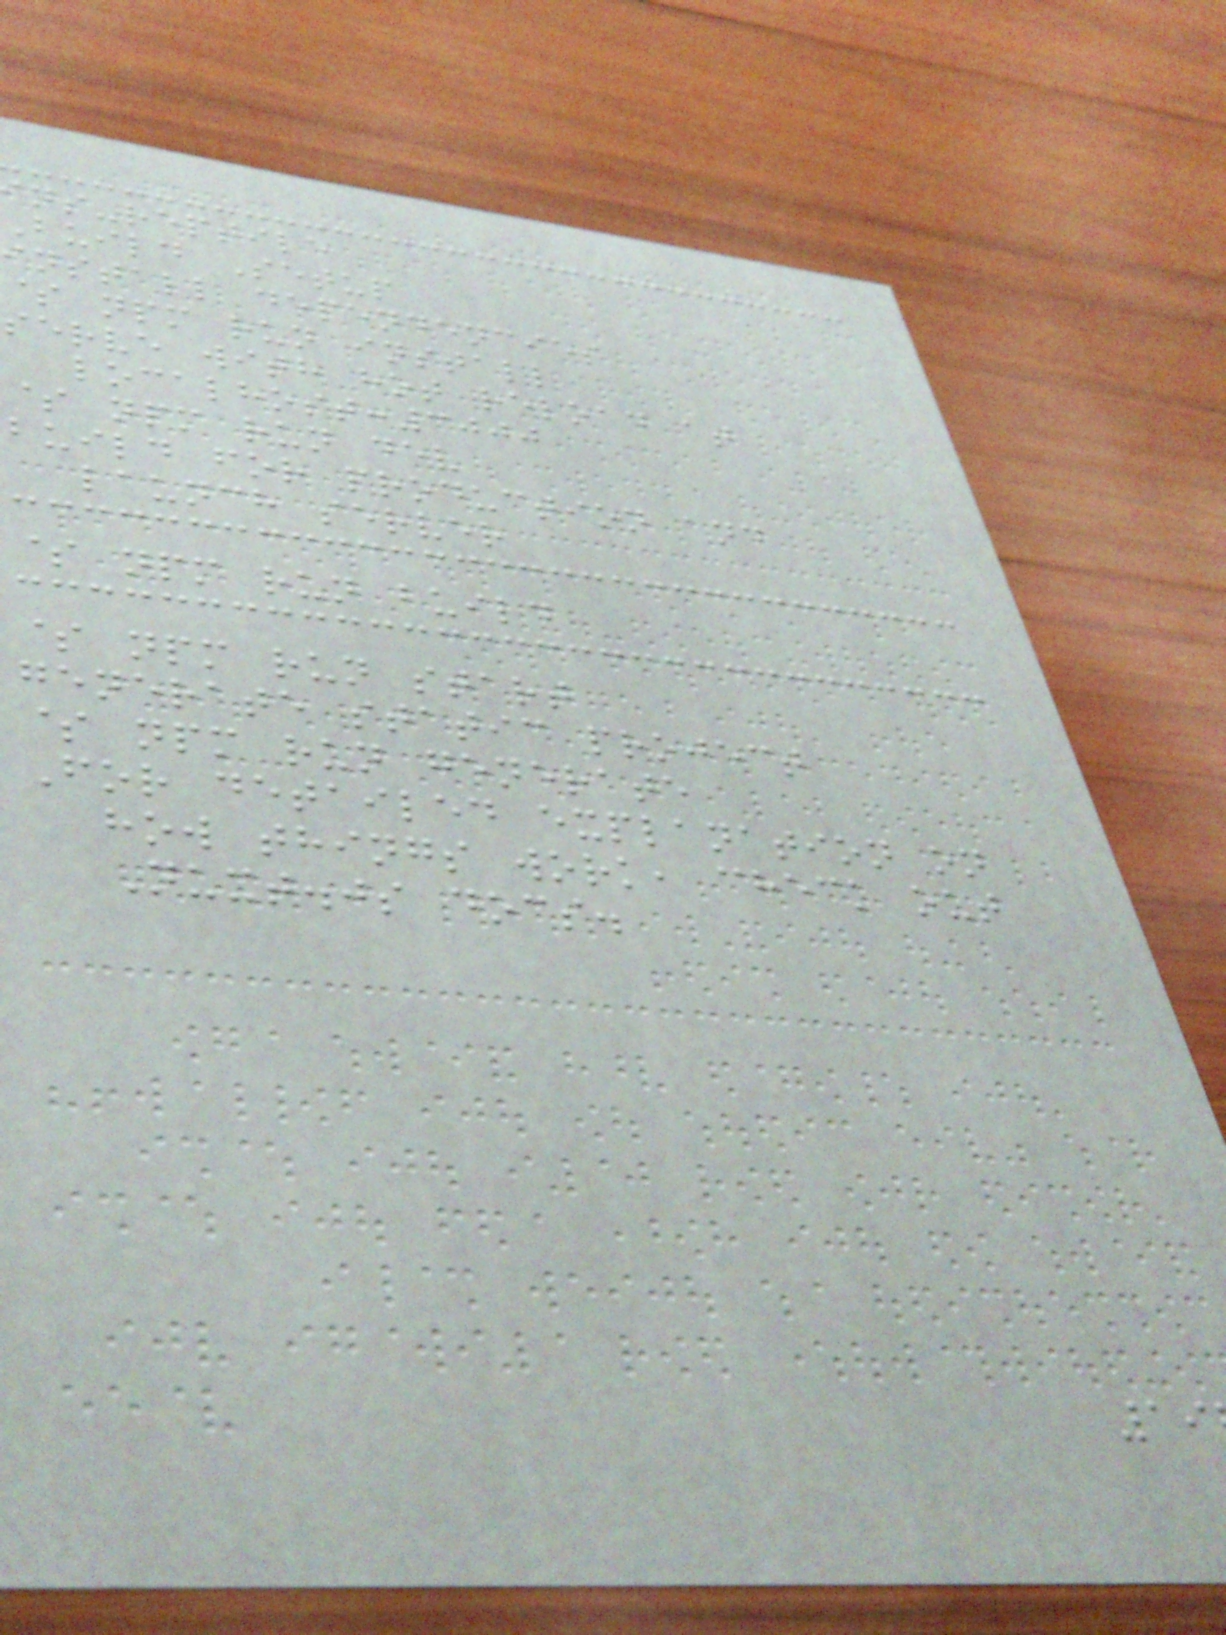ns-reptile
build Setup
install dependencies
$ npm run install
serve with hot reload at
localhost:3000
$ npm run dev
build for production and
launch server
$ npm run build
$ npm run start
generate static project
$ npm run generate
For detailed explanation on
how things work, check out
Nuxt.js docs.
